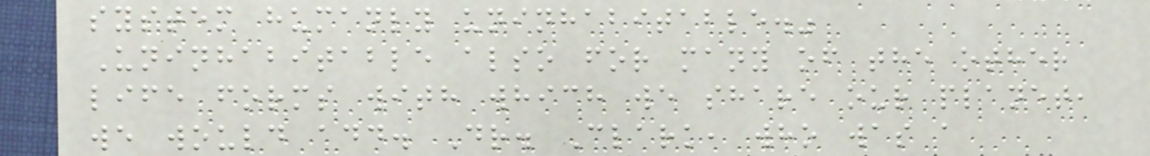system humanly uninhabitable."
Uninhabitable also for many of the other
life forms with which we share our planet,
we would add. Dr. Clark, who was a
